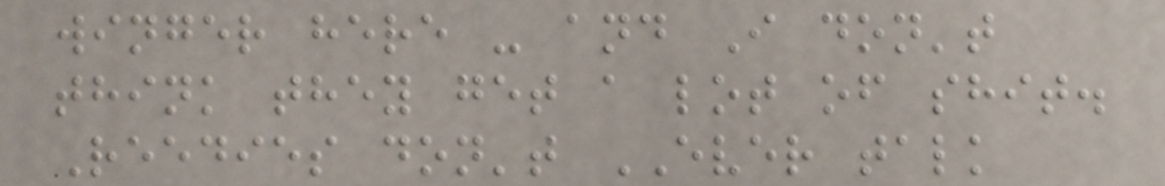winger here - and I don't
think they get a lot of shit.
Reedies don't EVER talk
